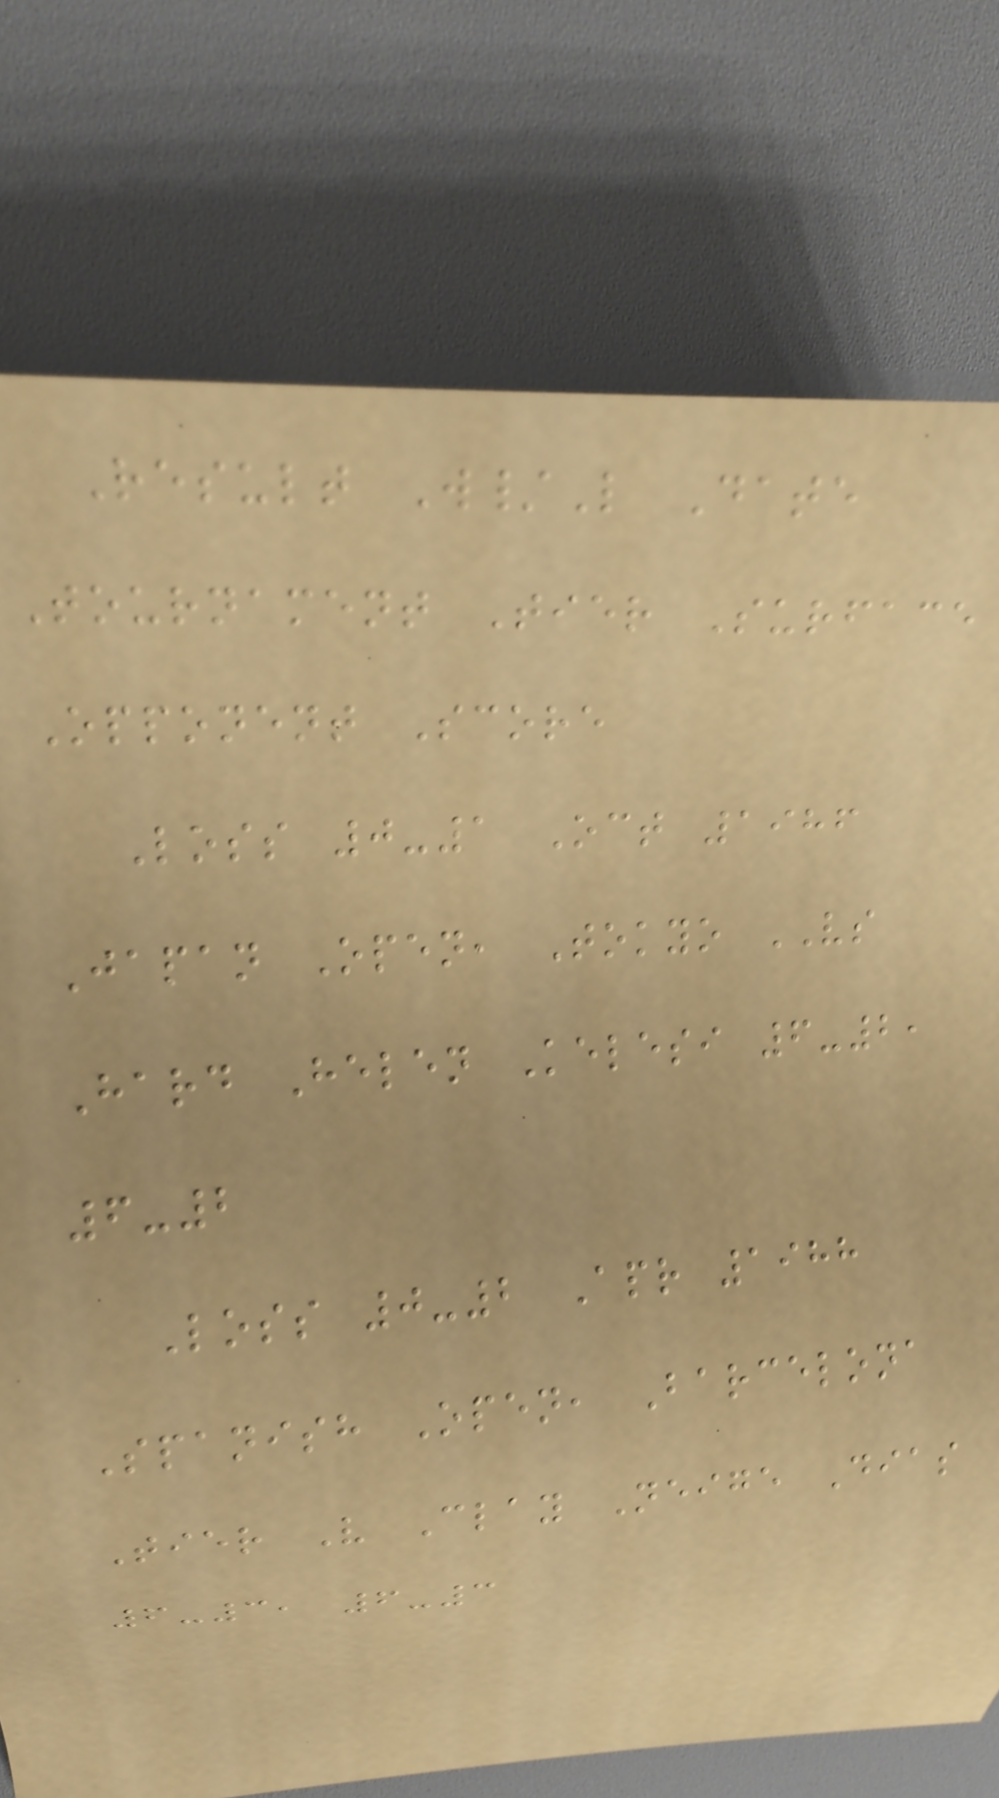Result W/L Date
Tournament Tier Surface
Opponent Score
Loss 0-1 Oct 1986
Japan Open, Tokyo VS
Hard Helen Kelesi 6-2,
6-2
Loss 0-2 Apr 1988
Spanish Open, Barcelona
Tier V Clay Neige Dias
6-3, 6-3
